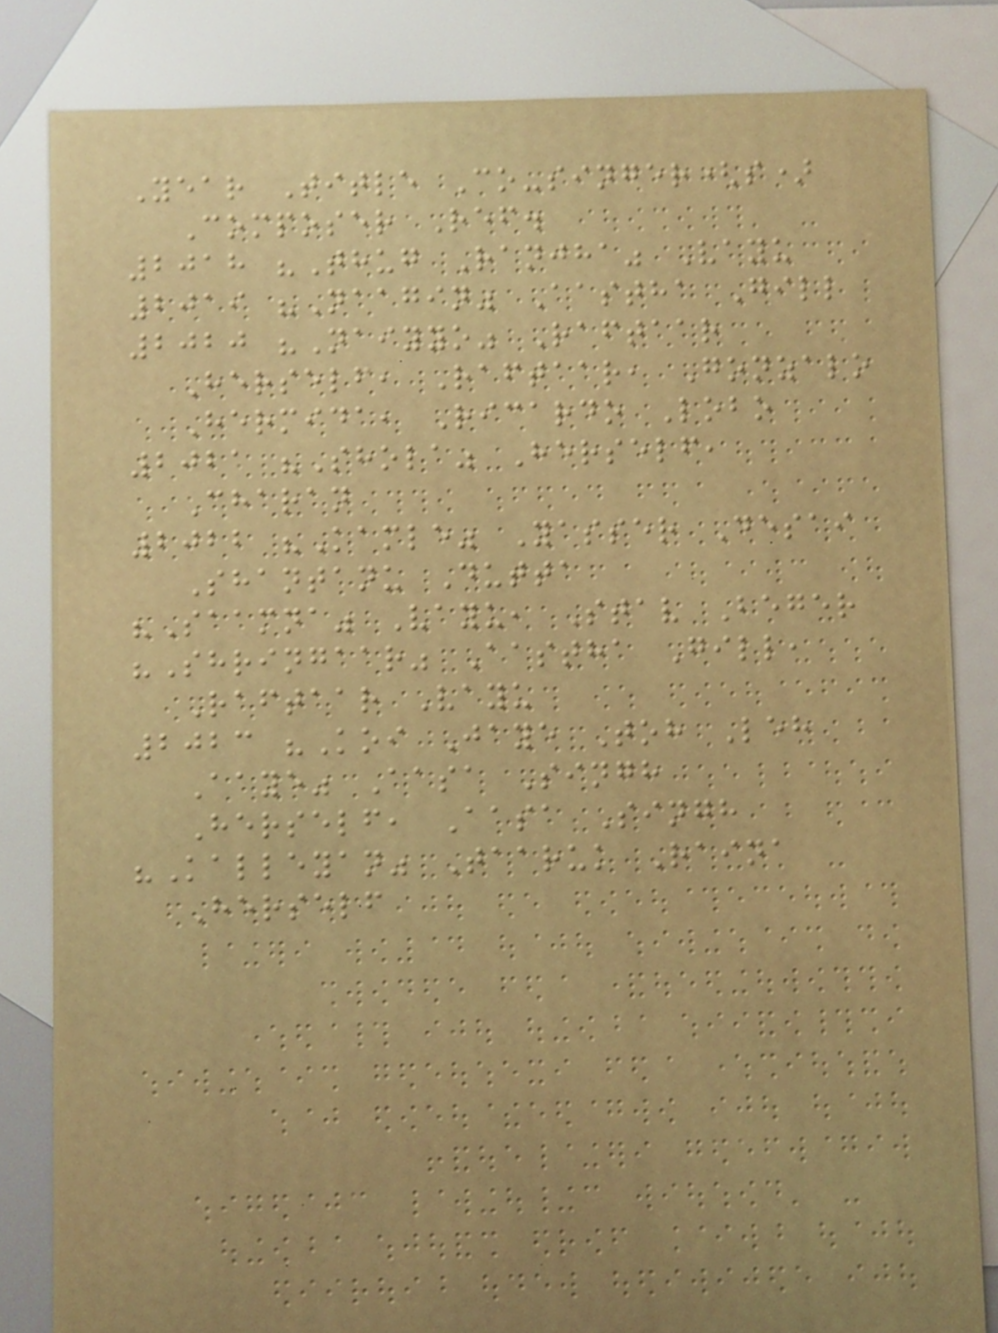Year Title Co-singer(s)
Composer Ref.
2018 "Thug Ranjha" Vayu
2019 "Naagin" Aastha Gill
2020 "Naiyyo" Raftaar
Herself, Raftaar, Gonzalo
Hermida, Ricardo Lobo
2021 "Shola" Herself,
Charan
2022 "Kamle" Yasser Desai
Shantanu Dutta
"Saamna" Vayu, Stav Beger
"Shringaar" Aastha Gill,
Raftaar Vayu
2023 "Koi Jaye Toh Leh
Aaye" Aasa Singh
Herself, Aasa Singh
"Kalleyan" Taaruk Raina
Herself
